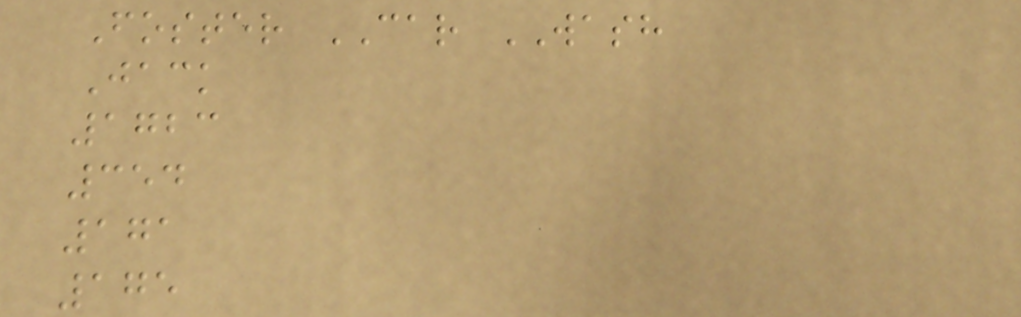Foster CAR WASH
Jack
1723
354
171
175
